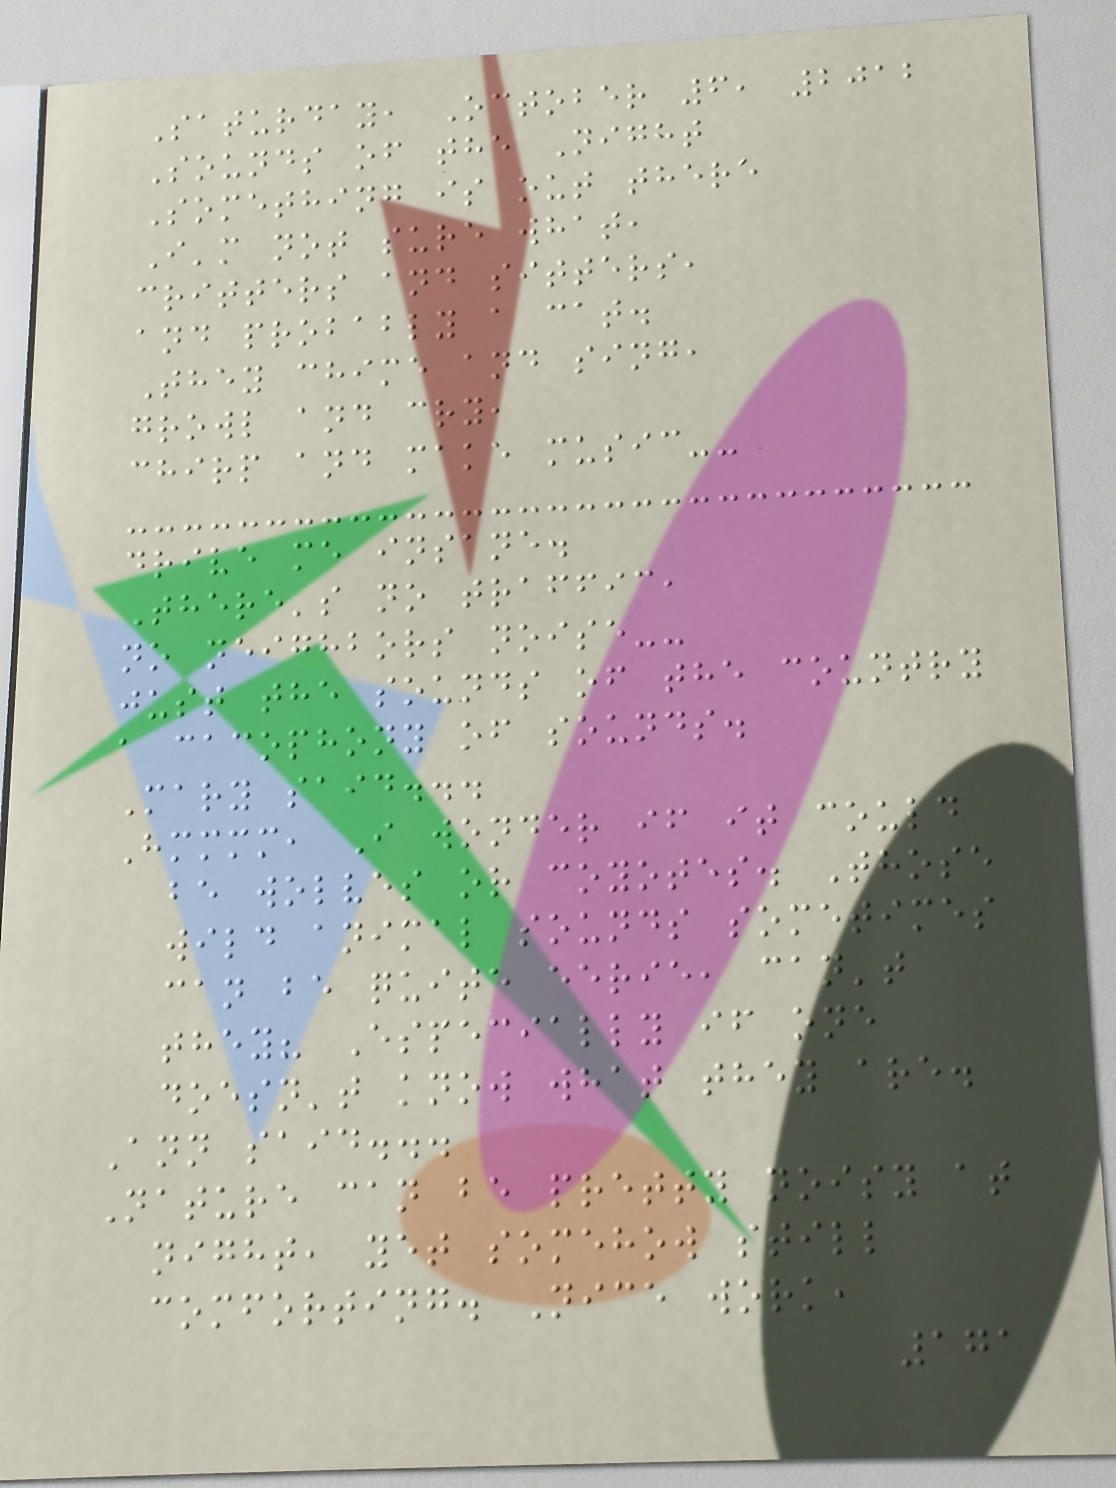Saturday, October 6, 2012
Sounds of the Night
Something is out there
I'm not sure what,
critters and sitters,
and probably a cat.
They chime and sing,
growl and cry,
chirp and make music--
drive me insane.
There's no traffic,
no neighbors noise--
just the sounds of the country
a cacophony of sounds.
Mary said...
Hmmmm, I wonder if it could
be wolves or coyotes. Those
wild animal sounds sometimes
can be quite eerie, can't
they? Especially if one
doesn't know what they are.
Ann said...
Nature can be pretty noisy at
night, yet somehow still
comforting. Nice work,
171
